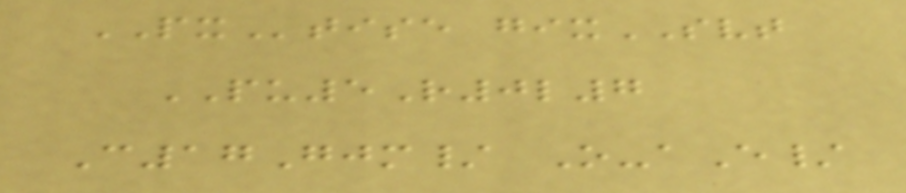PXtise gixSVT
PU5R0l7
C17Gjm/ O-aE/
